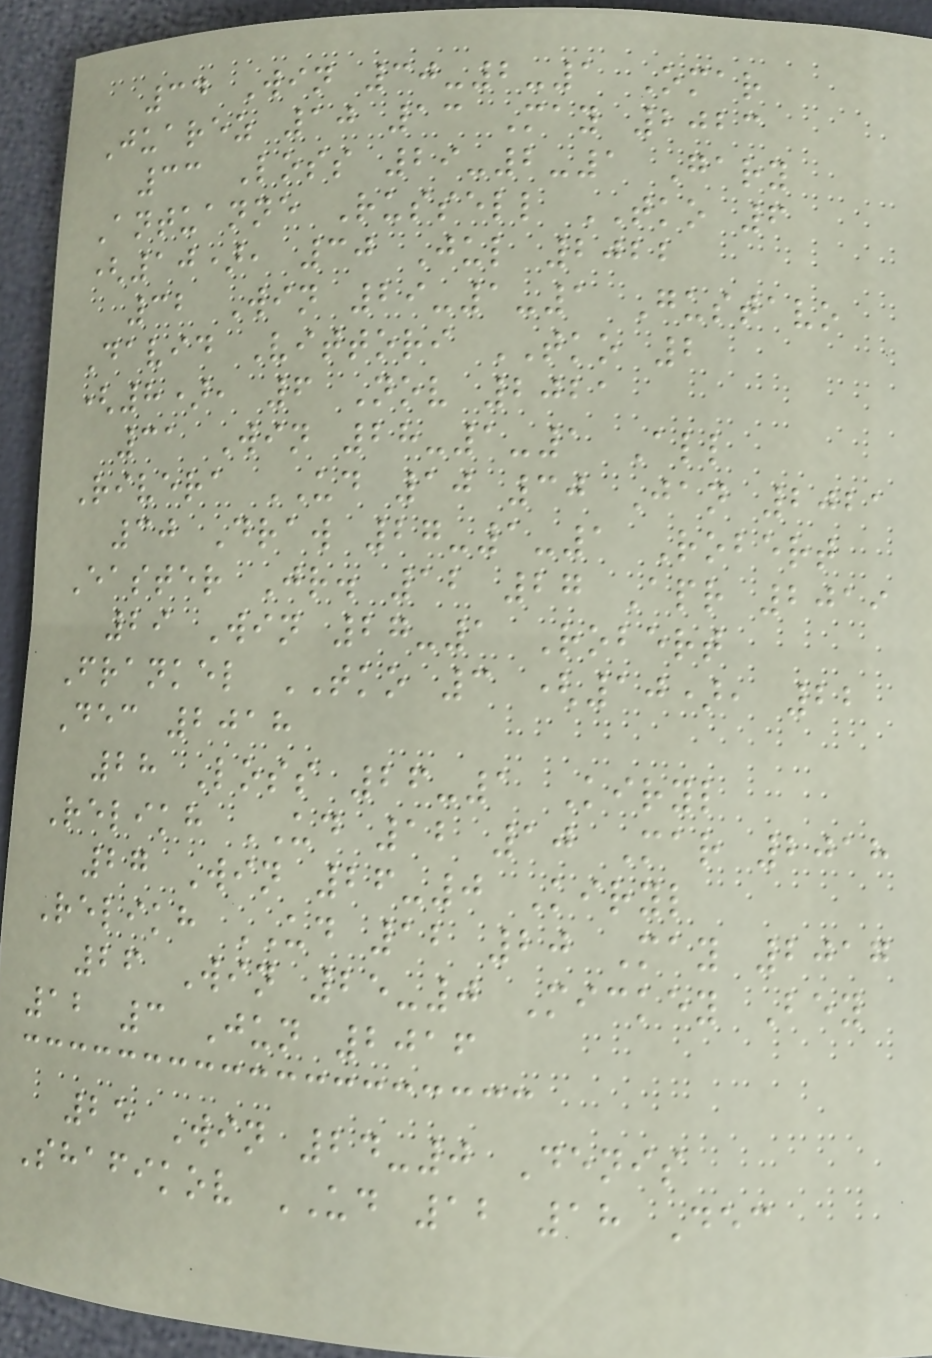34 Win 30-2-1 Omar
Juarez 10 13 May 2023
33 Loss 29-2-1 Gary
Antuanne Russell TKO 6
(10), 30 Jul 2022
32 Win 29-1-1 Gustavo
David Vittori TKO 2
(8), 6 Nov 2021
31 Win 28-1-1 All
Rivera UD 10 30 Jan 2021
30 Draw 27-1-1 Robert
Easter Jr. 12 27 Apr 2019
29 Win 27-1 Robert
Frankel TKO 3 (10), 22
Dec 2018
28 Loss 26-1 Kiryl
Relikh UD 12 10 Mar 2018
27 Win 26-0 Kiryl
Relikh UD 12 20 May 2017
26 Win 25-0 Mickey Bey
12 3 Jun 2016
25 Win 24-0 Denis
Shafikov UD 12 18 Dec
